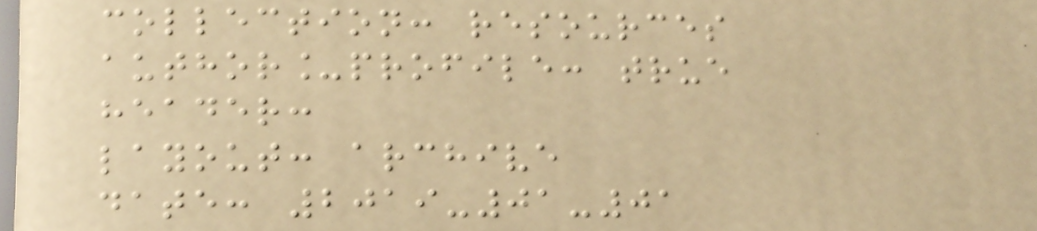collection: resources
author_profile: true
header:
layout: archive
date: 2019-01-01
